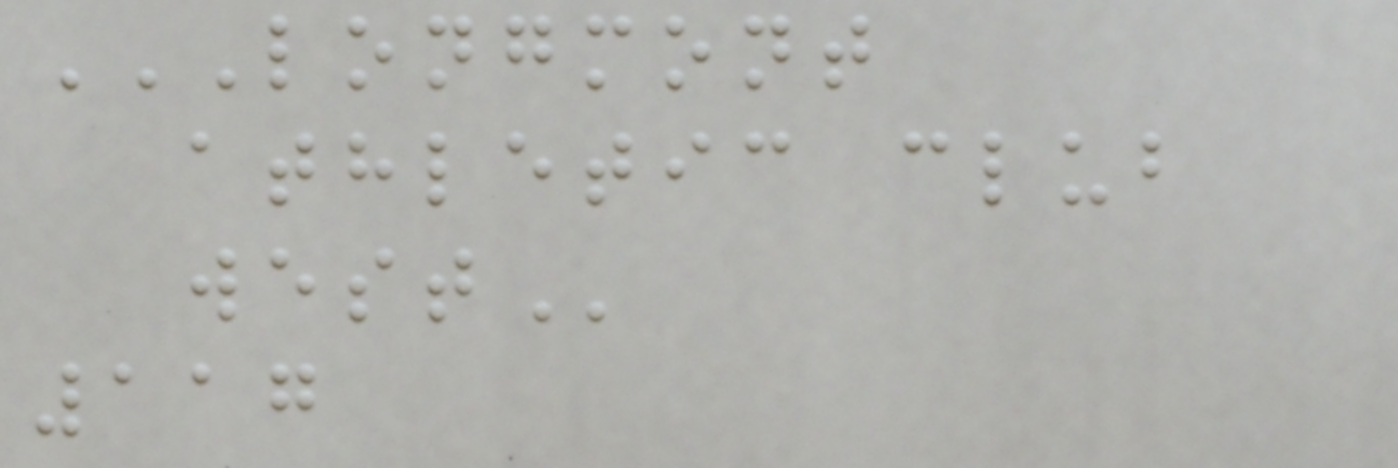LONGMONT
ATHLETIC CLUB
WEST
117
